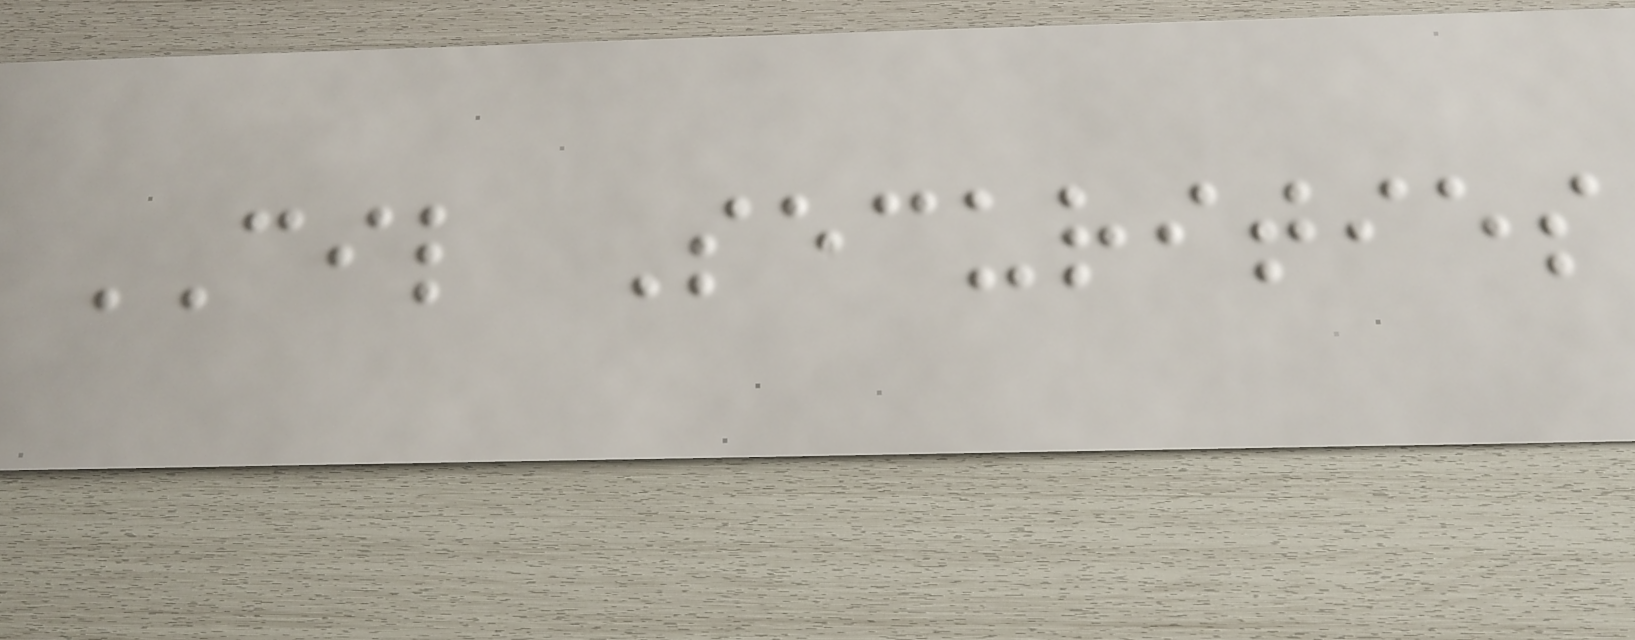CIL Securities
